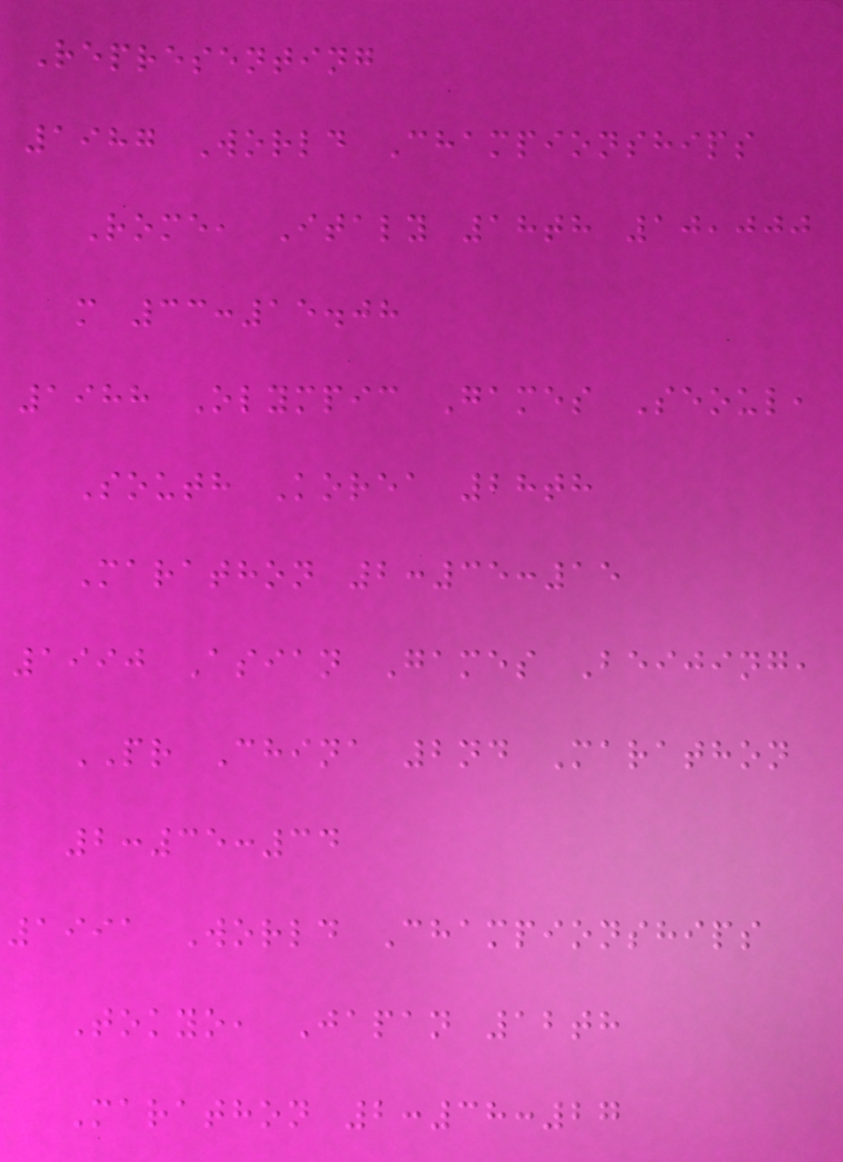Representing
1987 World Championships
Rome, Italy 18th 10,000
m 33:15.08
1988 Olympic Games Seoul,
South Korea 28th
Marathon 2:35:15
1990 Asian Games Beijing,
PR China 2nd Marathon
2:35:34
1991 World Championships
Tokyo, Japan 12th
Marathon 2:38:27
